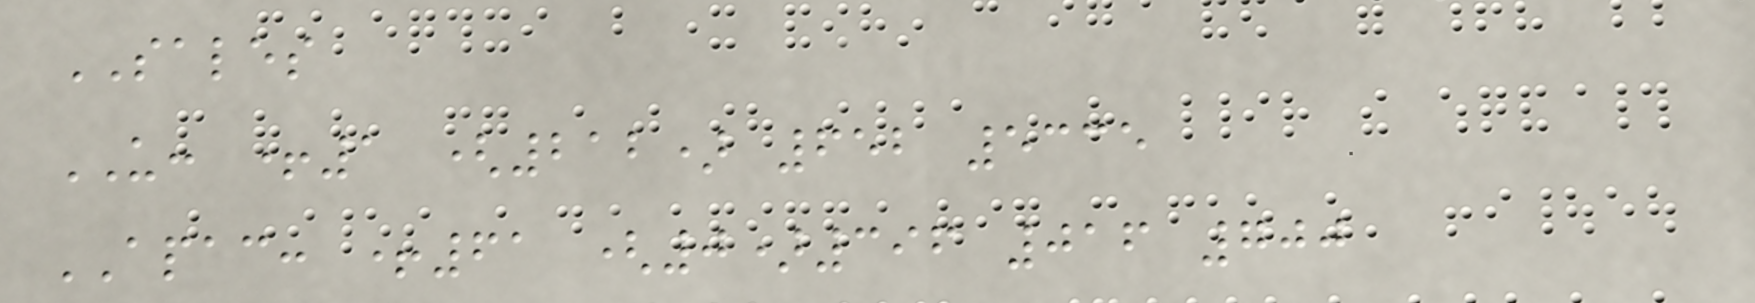SALES
US: +1 (212) 652 5335
APAC: +61 (0)396 016 700
